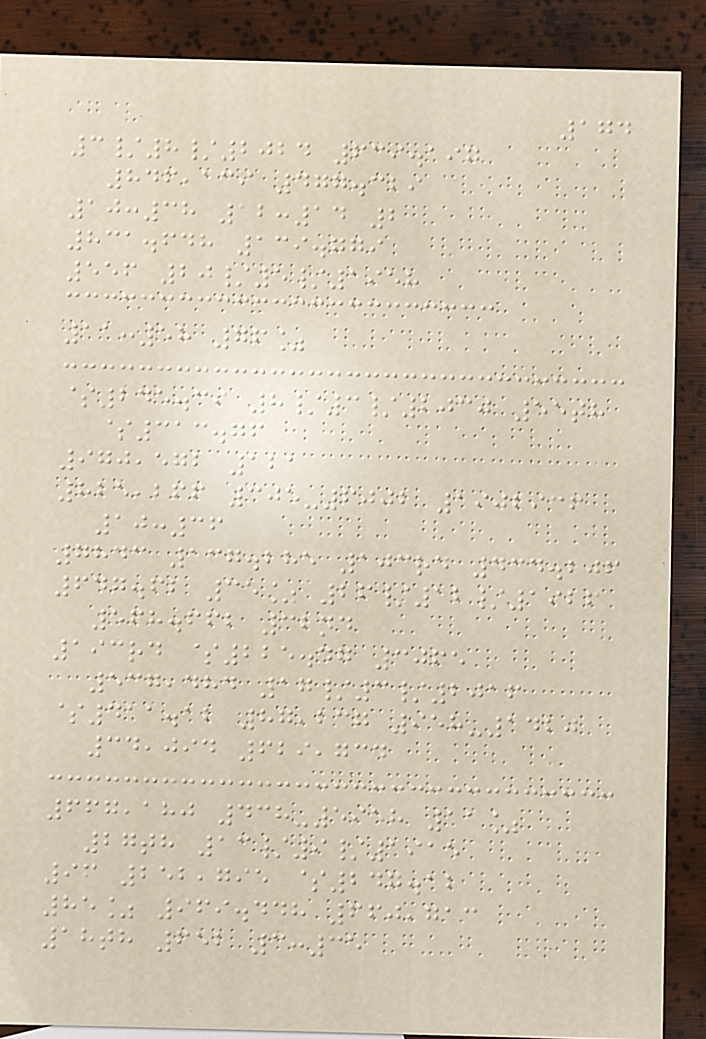174
3/8/2024 639.197
846,139 477.329
10:38 12:14 2
831.648 139.779
556 20/5/1958
11:58 76%
$245.39 8/3/2030 55th
$313.76
970,572 121
825,266 305-6002 1902936
10:36
7843 137.285 103rd 434.206
647.62 35% 26/12/1926
568.662 32nd
193rd $225.47 3065
537,484 17/3/2016
$411.12 87,237 958-1420
34,094 629,734
667,180 438-5958 11%
27th 13/9/1915
96 252,795 $247.12
85% 969.448 660,713
18th 652 3:35
